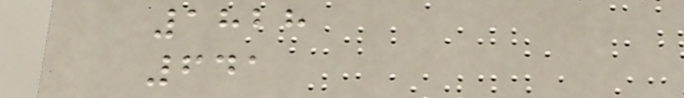1828
641
